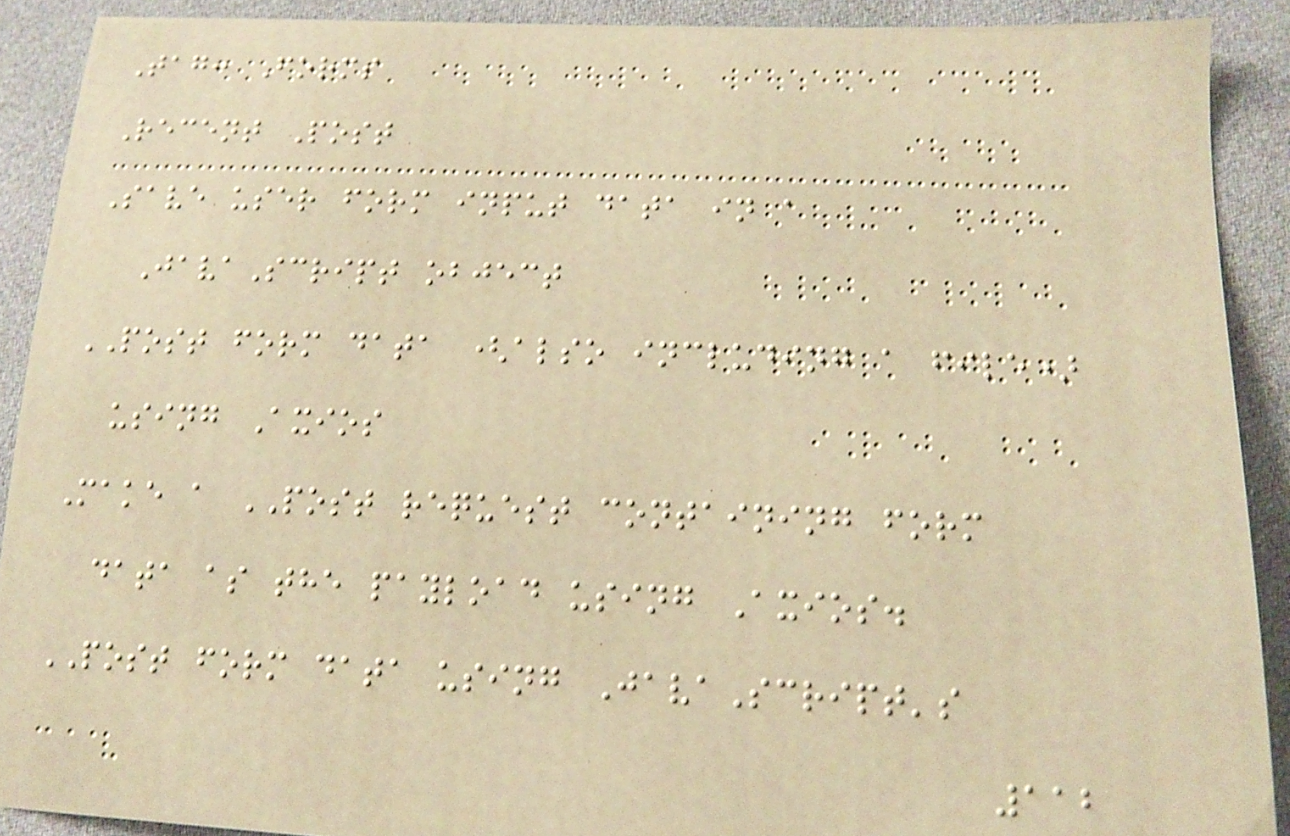Tag: Forms
Recent Post
Save user form input data in a
JavaScript object
POST form data (also including a file)
using Axios
Make a POST request containing form
data as the payload using Axios.
POST form data using JavaScript's
112
